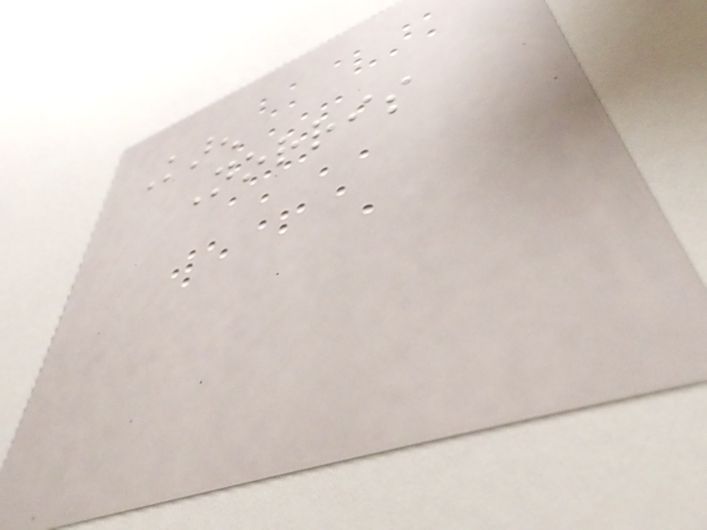Karen
Norris
